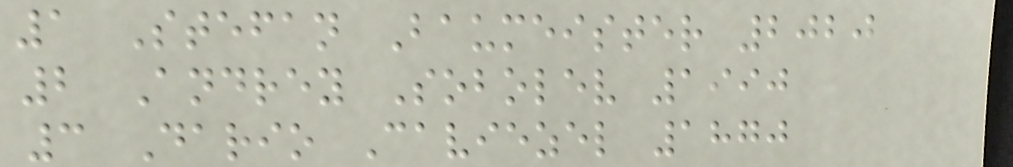1 Stefan Baumeister 2020
2 Andrey Sobolev 1990
3 Dario Caviezel 1870
